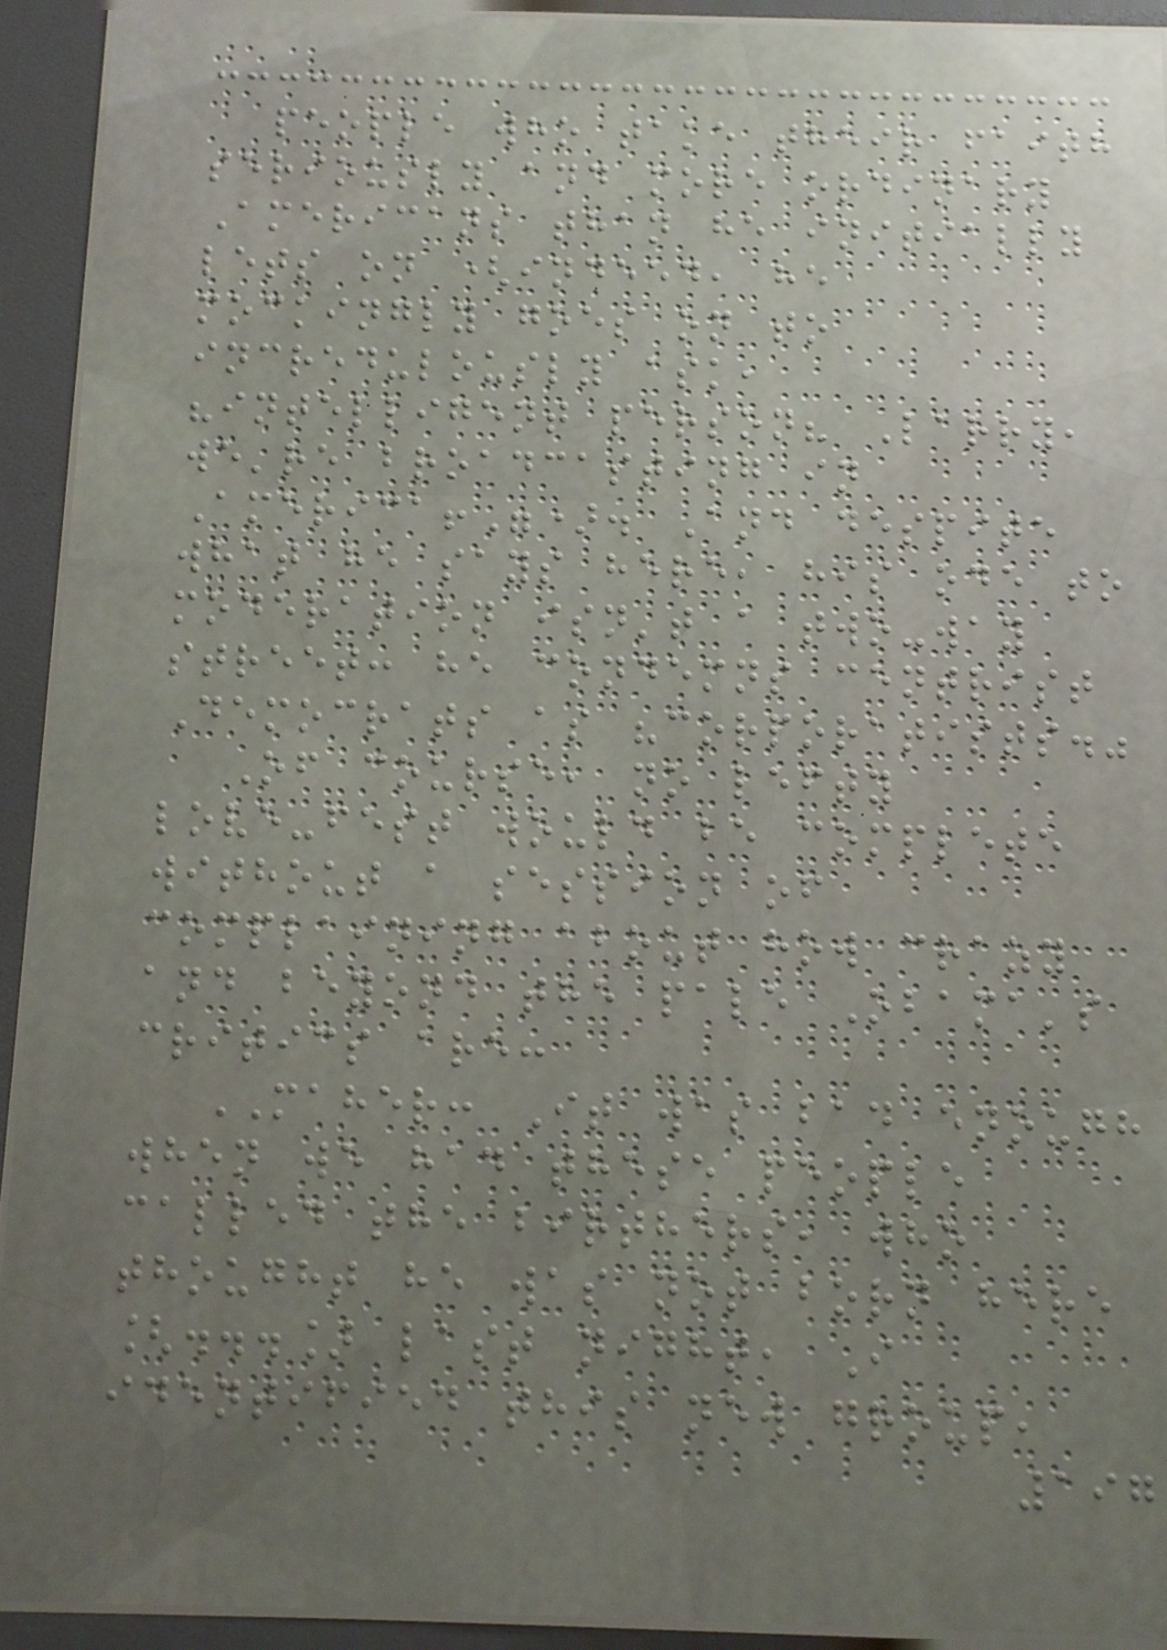people who take their faith
seriously and more ordinary
Americans than he initially
lets on (indeed, he
mockingly goes on to
incredulously ask,
"intelligent person? Larry,
we're broadcasting in
America!"). And despite
what he says here, his ode to
moderation isn't a two-way
street: he condemns centrist
Democrats as "corporatists."
Of course, no lefty
love-fest would be complete
without a session of
complaining about how crazy
and beyond the pale Obama's
critics are:
MAHER: It was bad enough
when we had these people
called the birthers, who
thought he was not born here
[...] last night, I
identified this new group,
197
